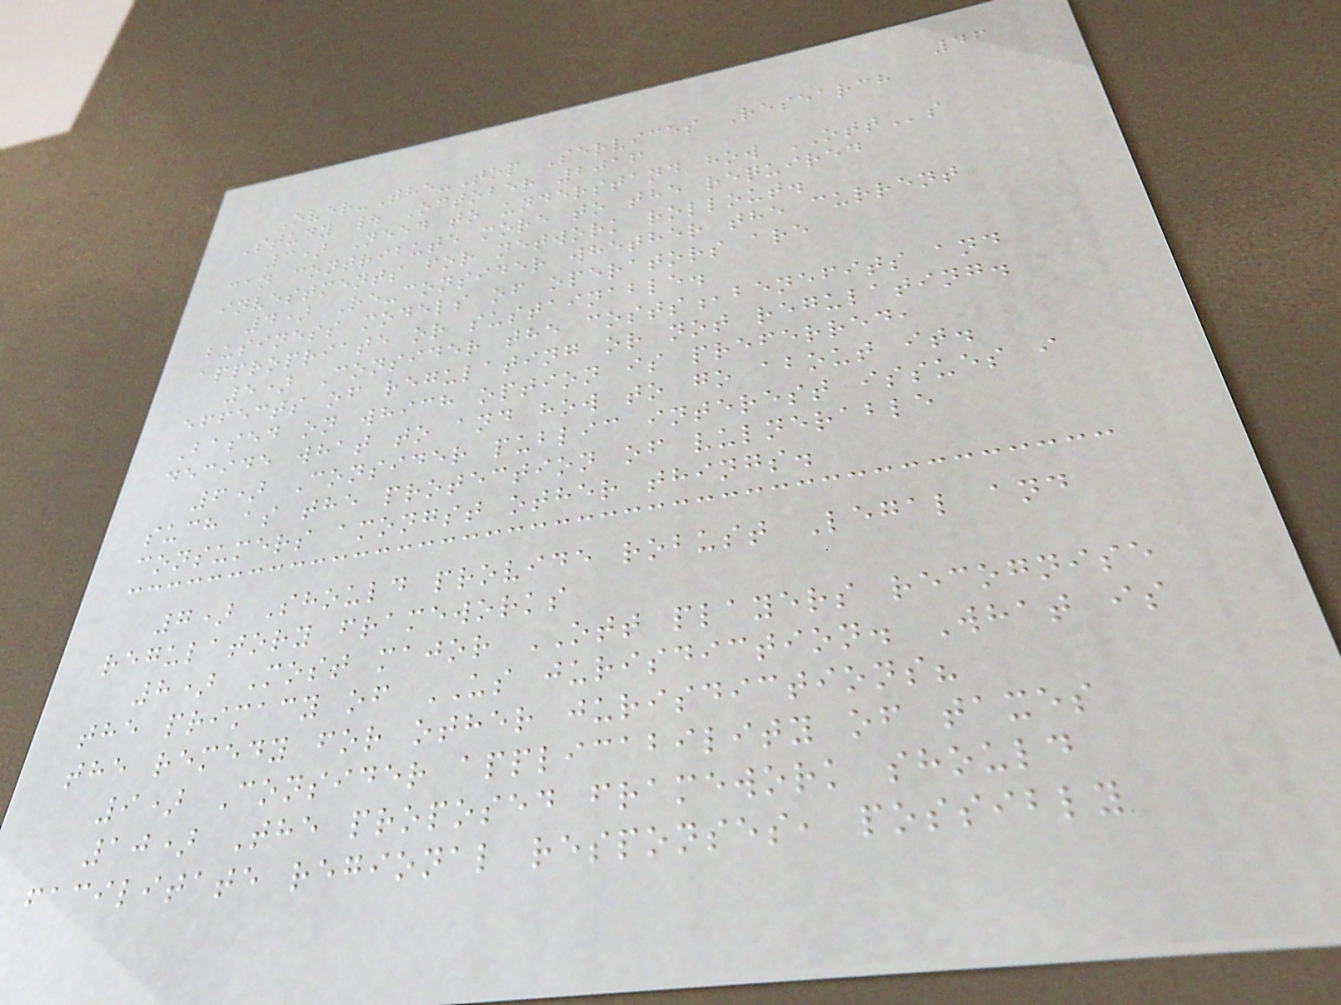46
Over-The-Top Services Research
Study | October 2016
3) Need to understand how OTTs
can contribute more to the required
investments for network rollout.
4) Re-consider whether the current
business models of operators are
appropriate or sustainable.
5) Consider the costs,benefits and
effects of regulating or not regulating.
Based on which option is preferred,
decide what to and how to go about it.
6) Consider public interest issues i
such as the protection of vulnerable
consumers amongst other things.
7) Should provide robust Legal and
regulatory frameworks
8) Most major OTT players recognise
the primacy of US jurisdiction. What is
the remedy for other jurisdictions?
9) Consider applicability of taxes
10) The proposed framework should
facilitate regional responses, possibly
